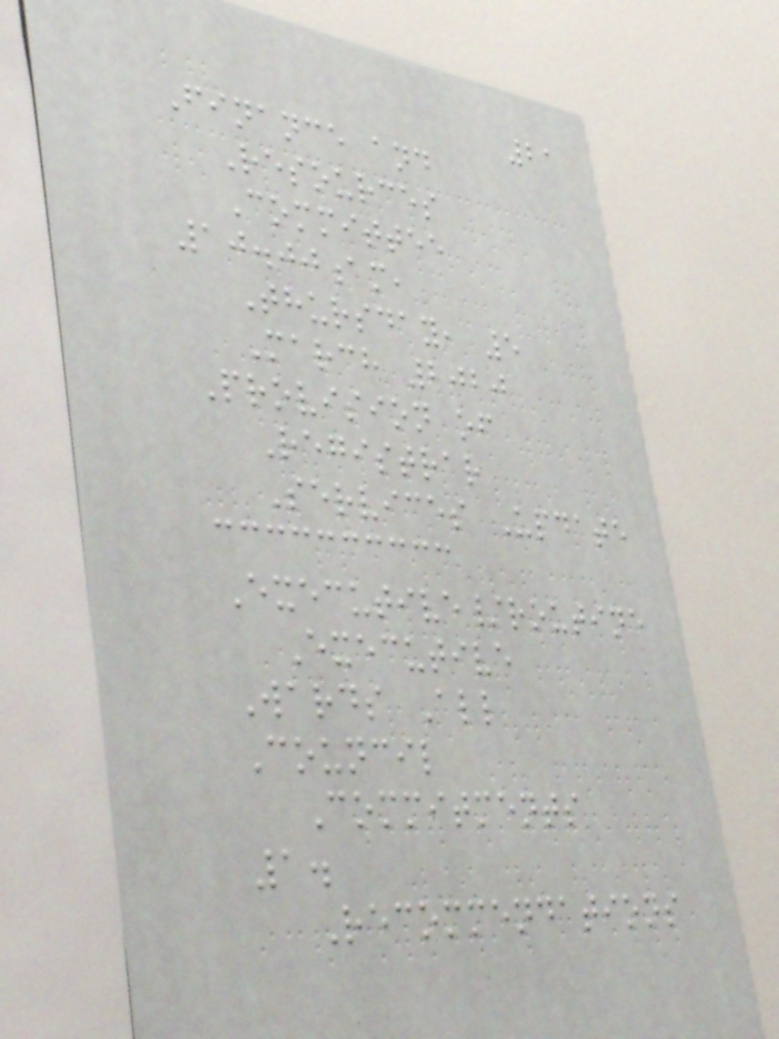21
Finance and
Resources
Committee
10.00am,
Thursday, 5
March 2020
Provision of
Registrar
Services Update
Executive/routine
Executive
Wards All
Council
Commitments
1.
Recommendations
